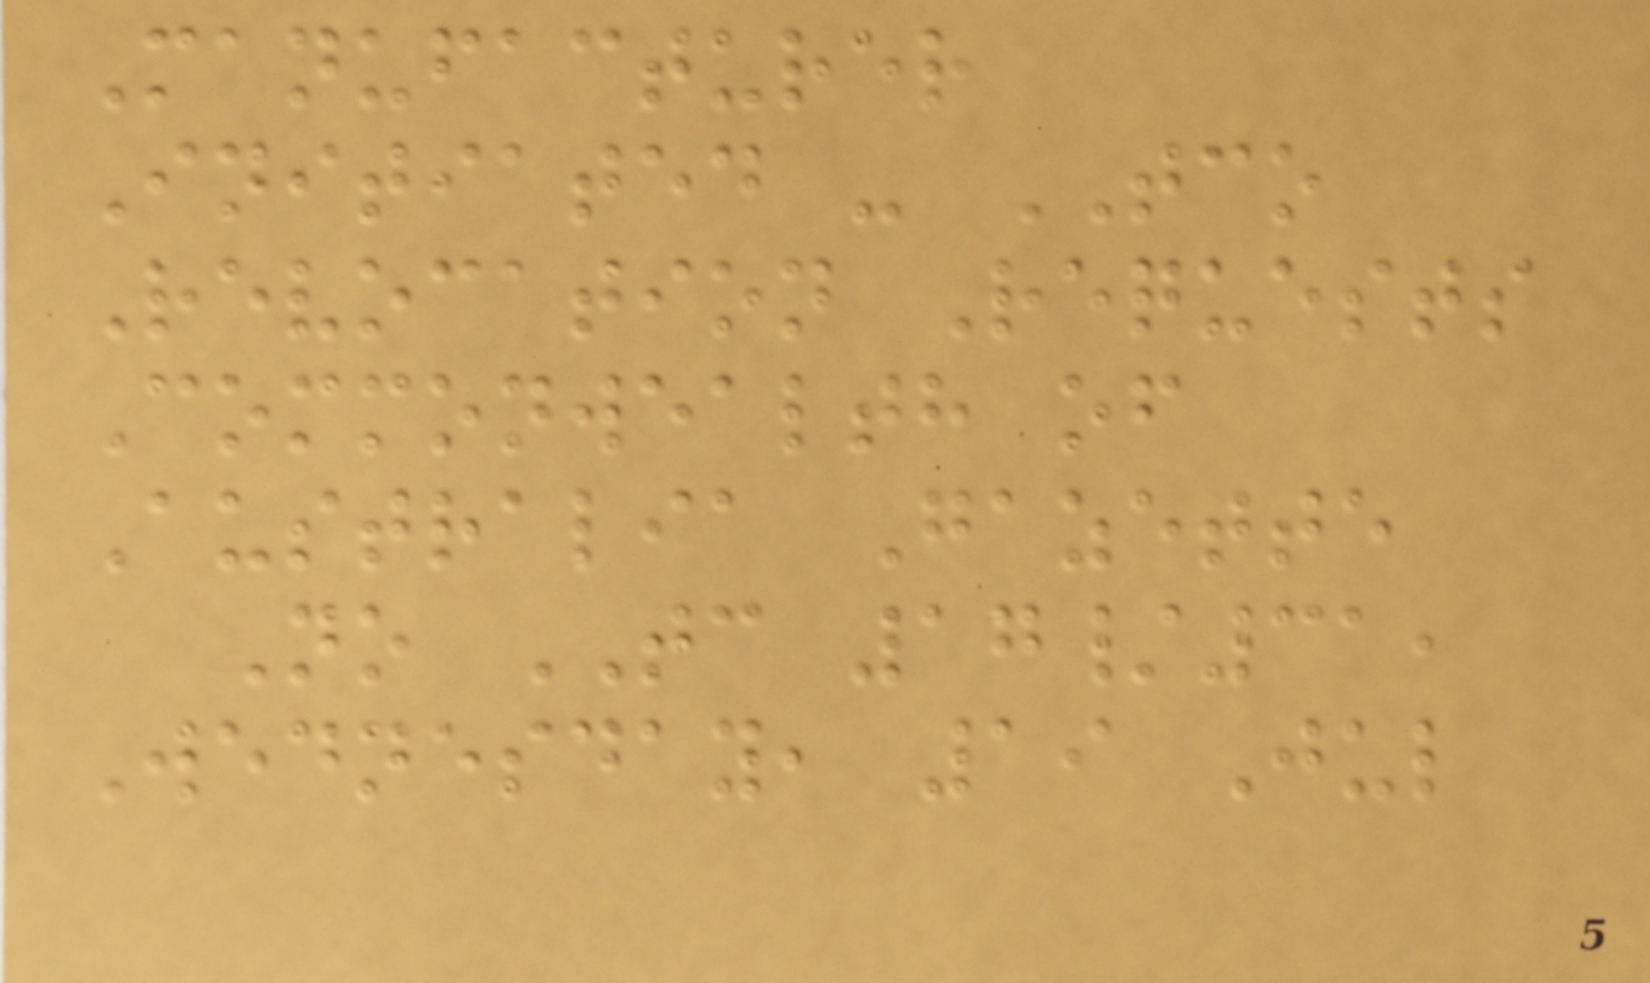Manufacturer
Initiated - TCO
Revocation Requests
Commonwealth of
Australia Gazette
No TC 17/31,
Wednesday, 19 Jul
